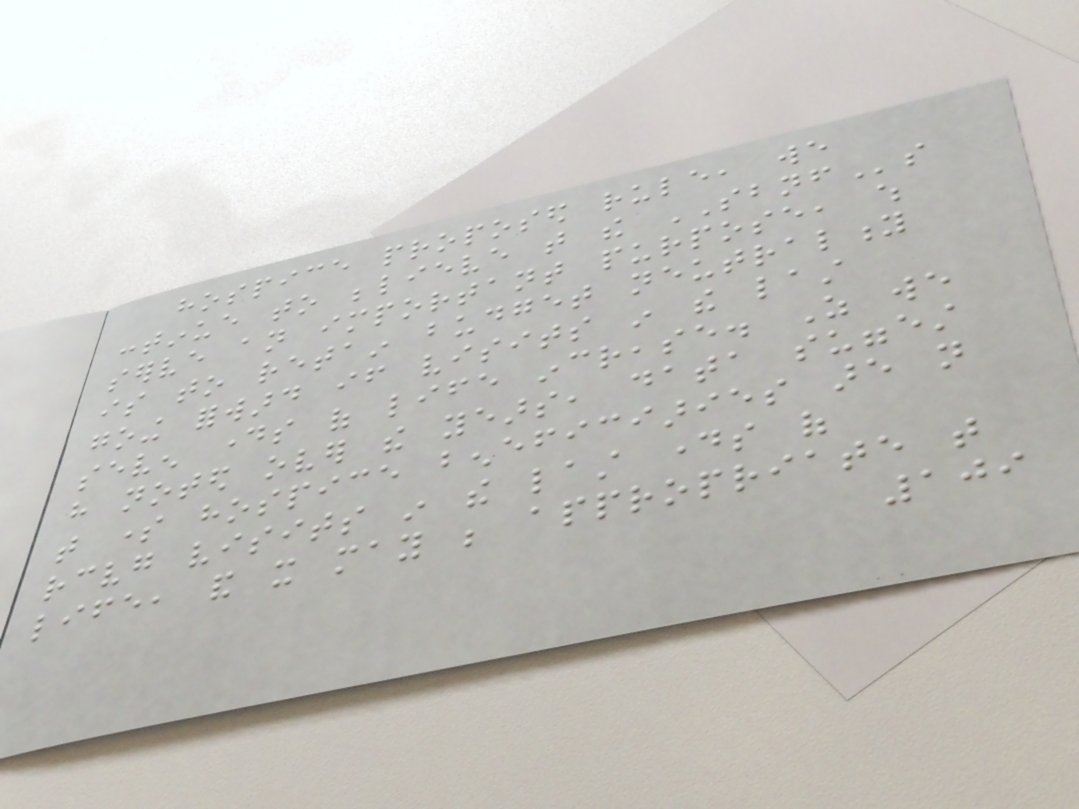hospice proposed rule, we
continue to believe that the SBNFs
serve an important purpose, which
is to retain budget neutrality
going forward if visits in the last
seven days of life increase. As we
have noted over the years, data suggest
that some hospice beneficiaries are not
receiving visits in the last days of
life, and it may be appropriate that
109
